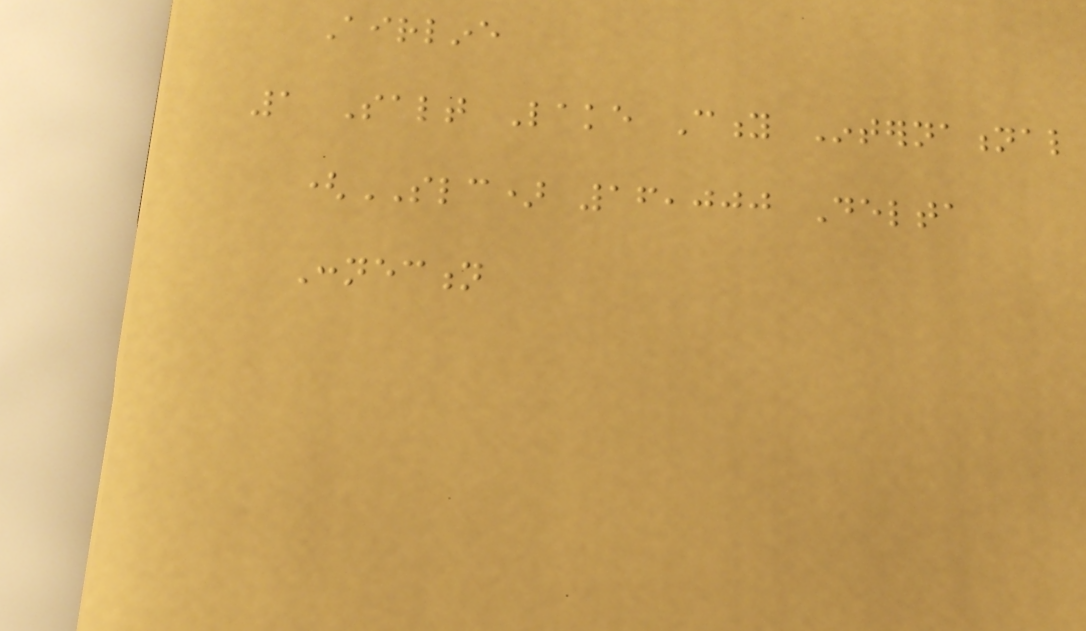Airline
1 Salt Lake City International
(SLC) 16,000 Delta
Connection
